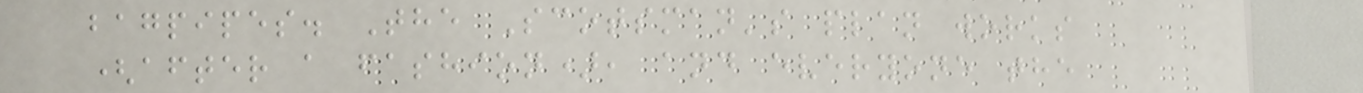bagpipes. The Scotsman's plan works
(after a fashion), and everyone the
